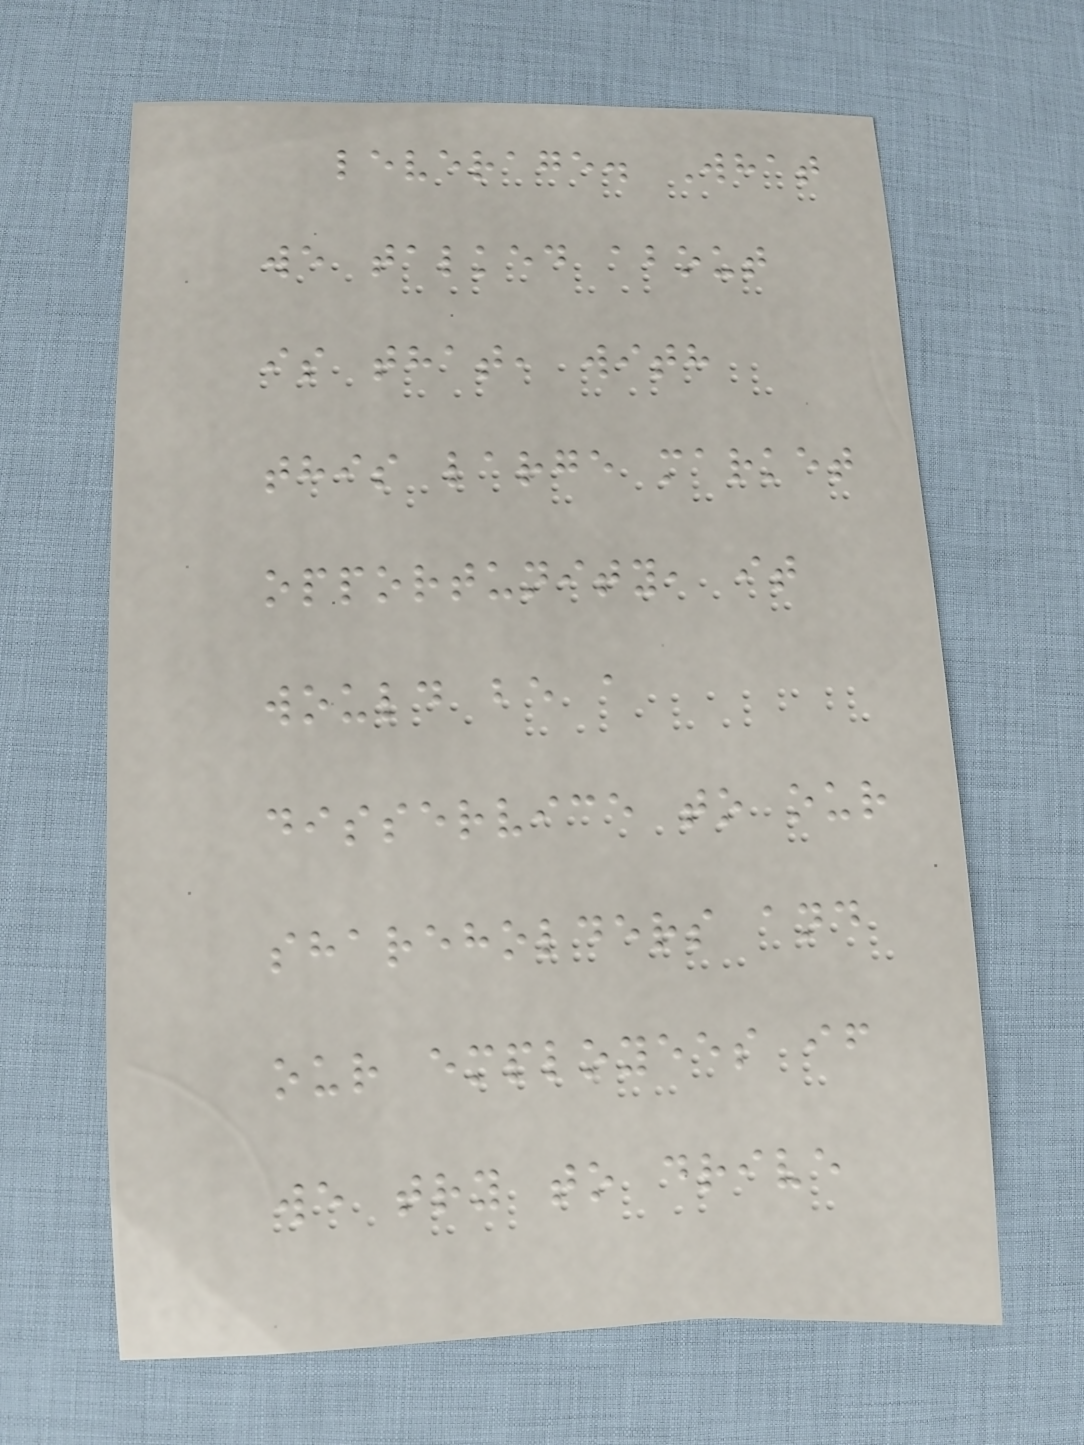leverage. What
we talked about
is that, with
this large market
opportunity, it
would be a
disservice to our
shareholders and
our employees if
we try to drive
